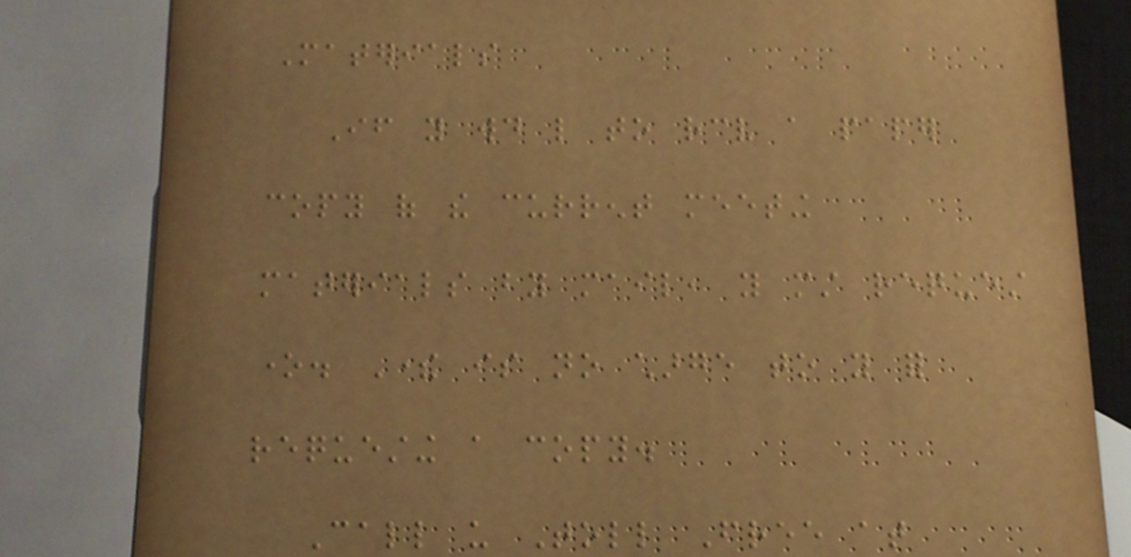Materials
If you would like to receive a paper
copy of the current meeting
materials by mail, you must request
one. There is no charge to you for
requesting a copy.
Call us Toll Free at
